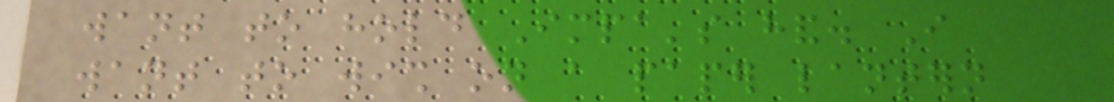want to hold Impa's hand. I
want to wish on a paper lantern
